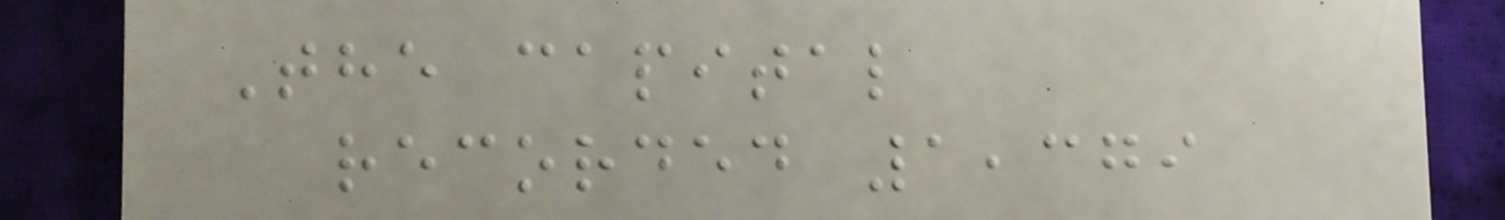The capital
recorded 1,379
